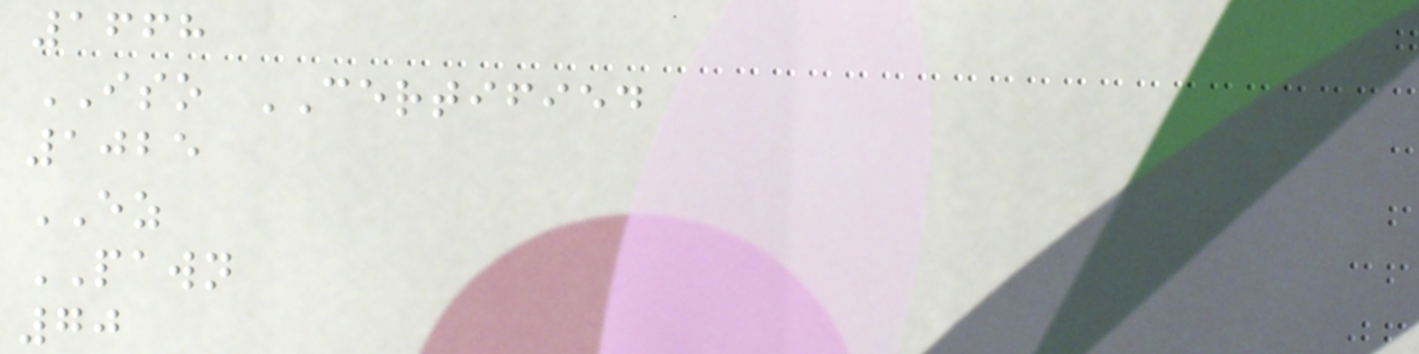1668
ISO CERTIFIED
1025
EZ
PAWN
70
